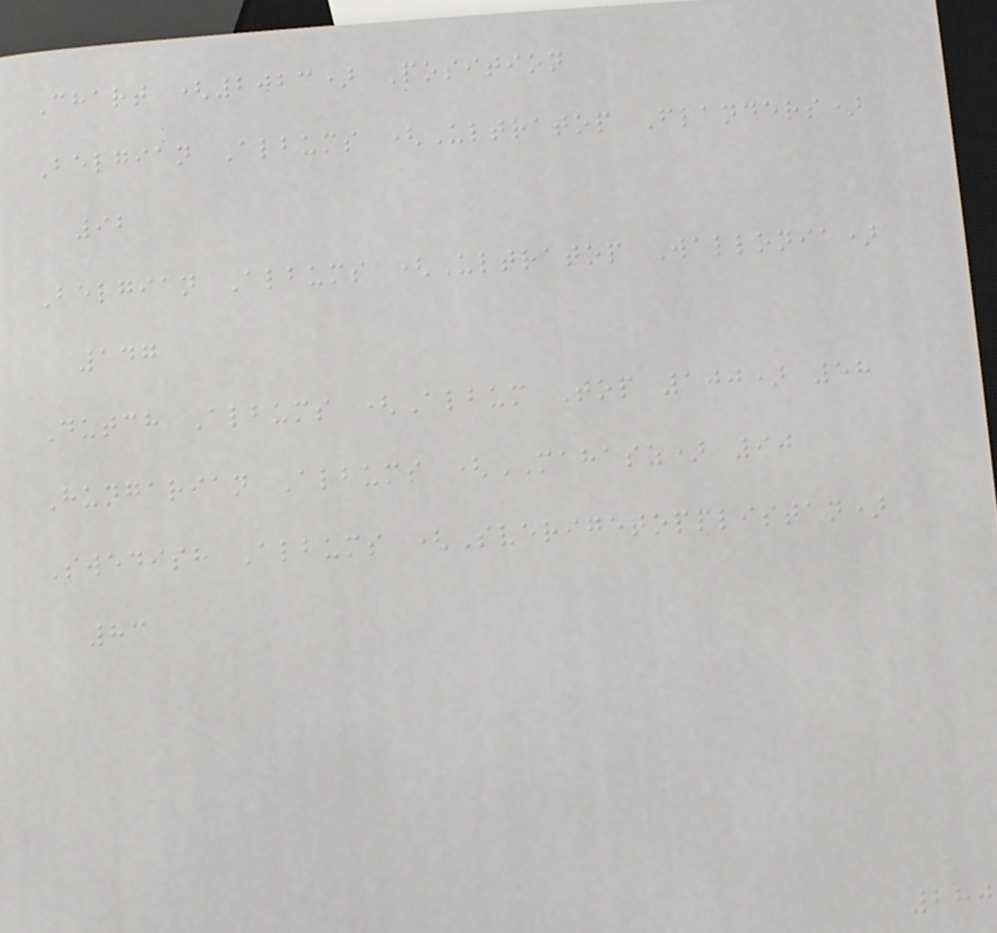Chart (2023) Position
Belgian Albums (Ultratop Flanders)
92
Belgian Albums (Ultratop Wallonia)
147
Dutch Albums (Album Top 100) 58
Hungarian Albums (MAHASZ) 90
Swedish Albums (Sverigetopplistan)
83
280
